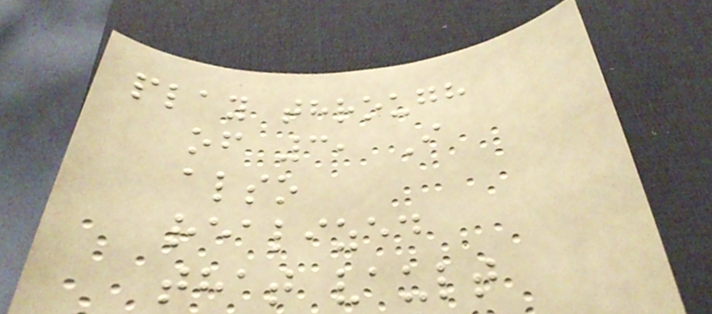play through
of 3, I
also
realized
that vault
